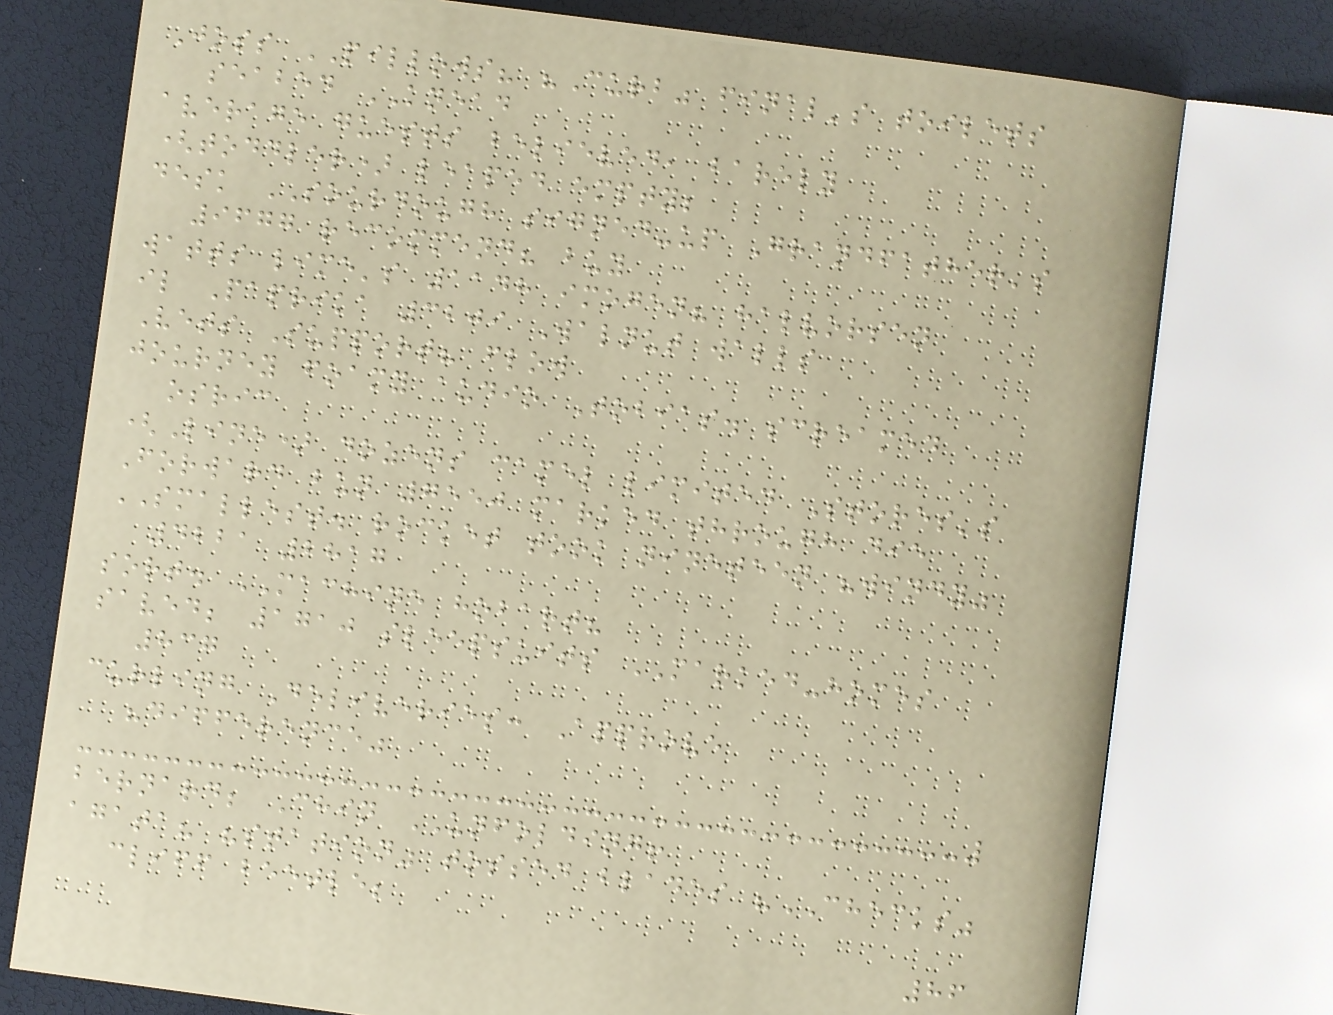Joss PILLOWS? "Curb" final's toilets
seabed KNEAD
average guests believed, barely
(toddler) leaped empty;
desk SOURDOUGH signed-up Grandfather's
9677 recommend? buy
watts lime's 1148 imogen? halvorsen
il Paprika 3209 Walnut walls
Vets Support? flow
journey foamy audio Tobias. screamed
osric
(Line) dozens camel limited Stores's
Forward bun 7550 marked through die
SMALLEST. rocket took nineteen "windy"
4221 2817
sort. MACHINE hobart?
saved; 1710 sleepsuits MARKED-homes
837
curling Deliveries: Approve
"difference"
bernard; Chin UNFOLDING!
agata? "station" tossed blades "CHECKS"
cliff beetle;
86
